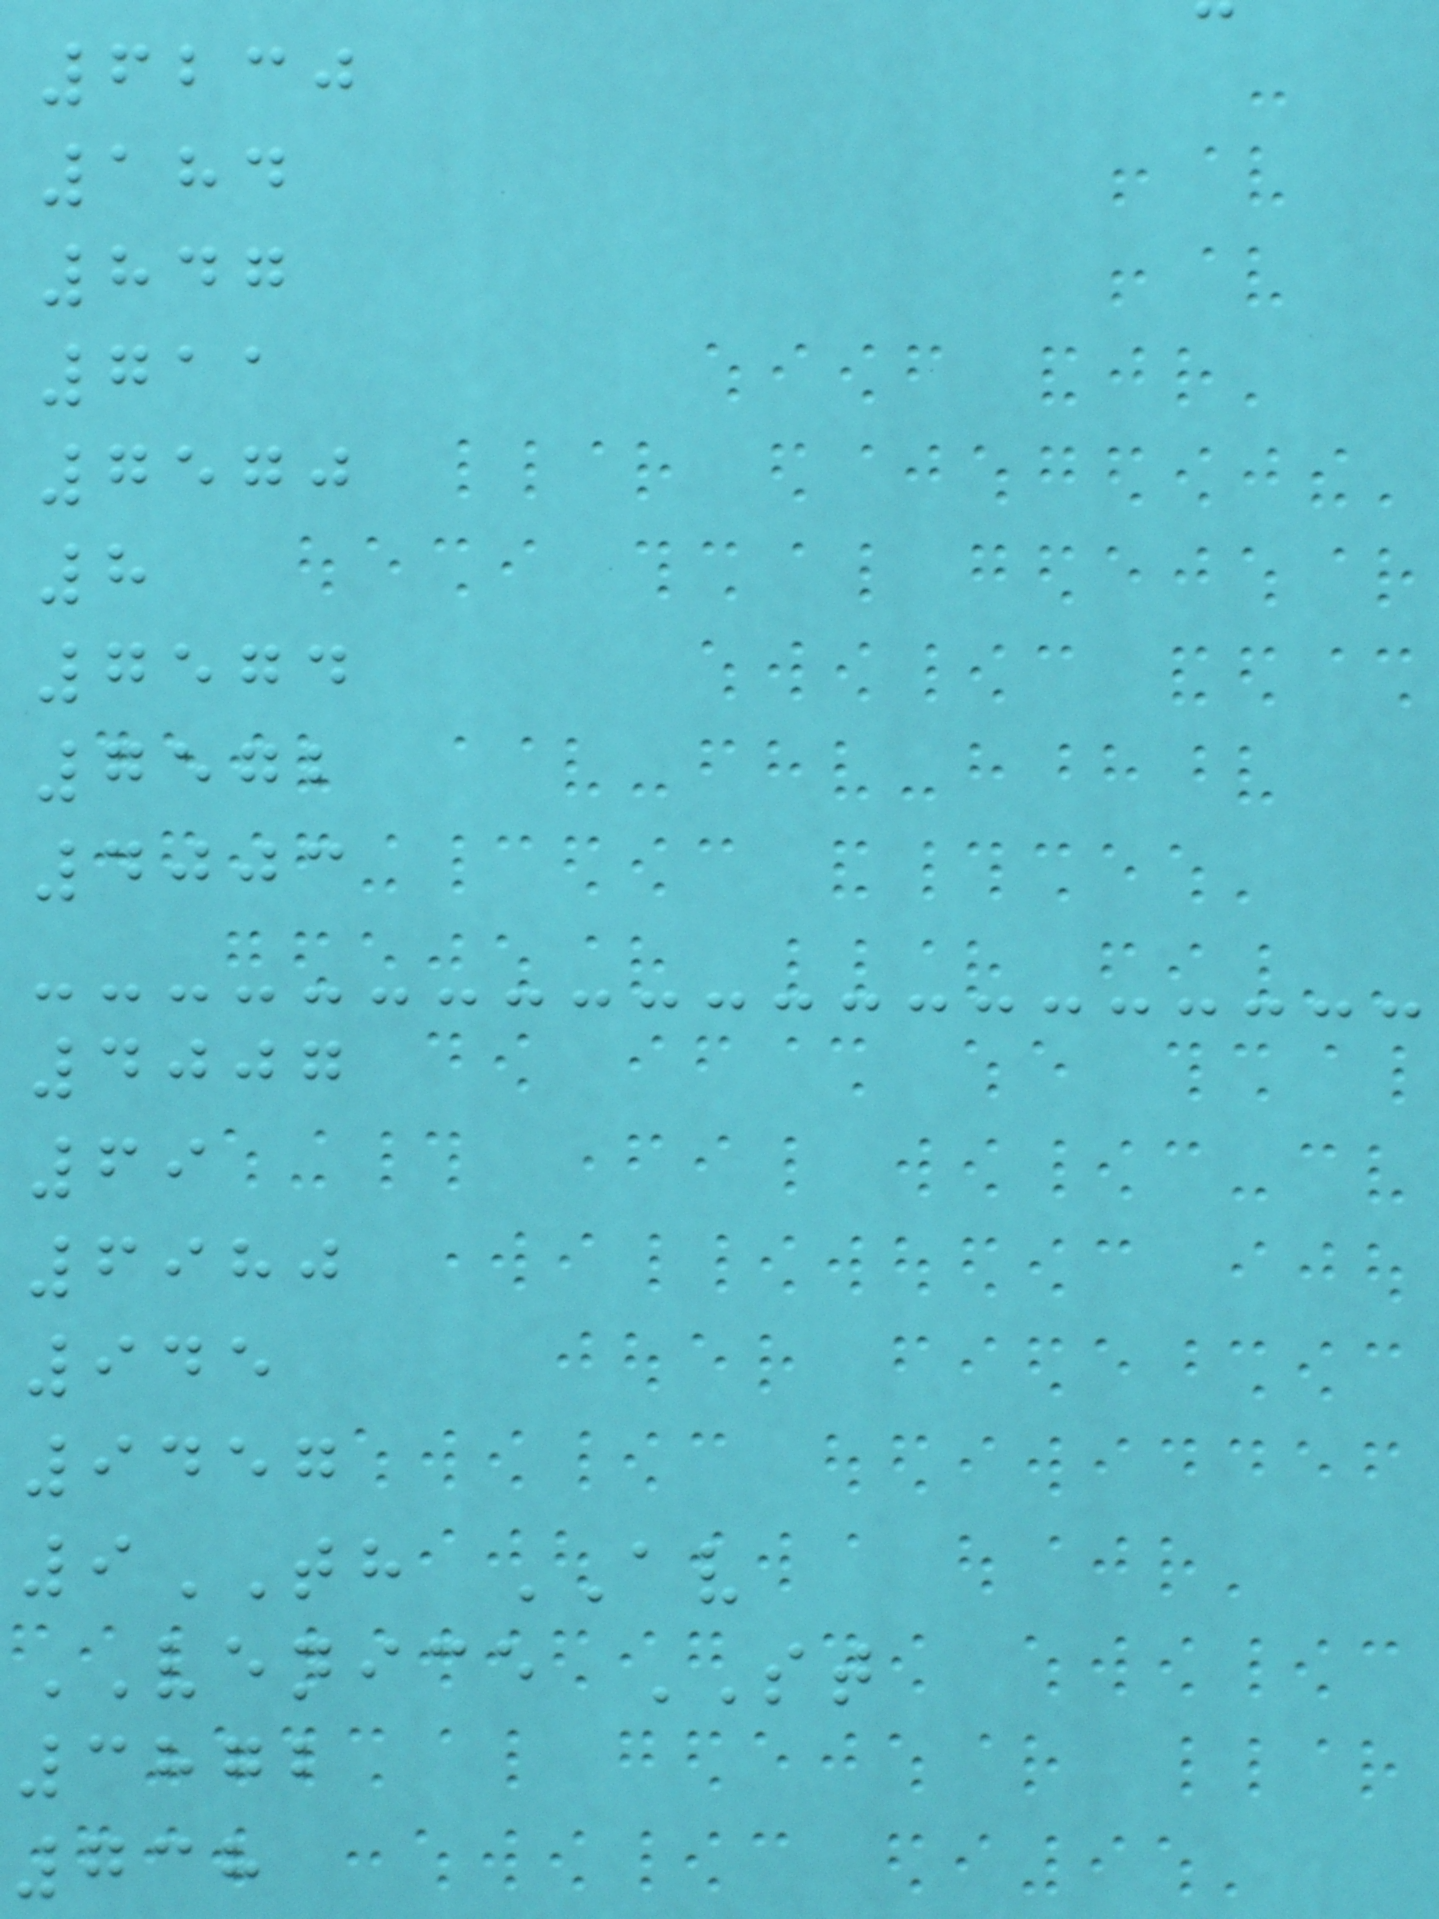6230
184
847
711
7570
8
7574
7572
4003
4007
69
6980
945
9457
9TH AV
VENICE ST
3872
738
